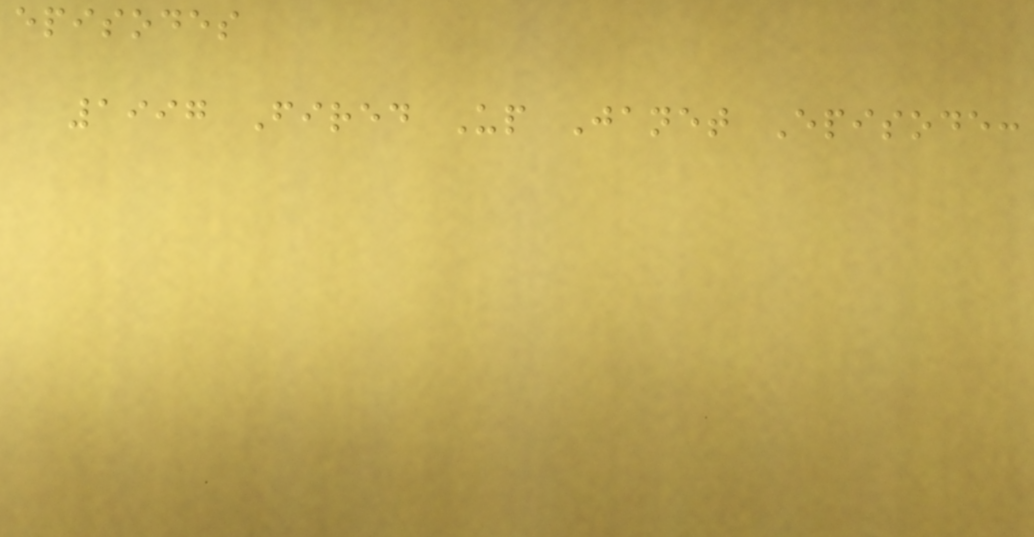episodes
1997 Fired Up Janet Episode:
